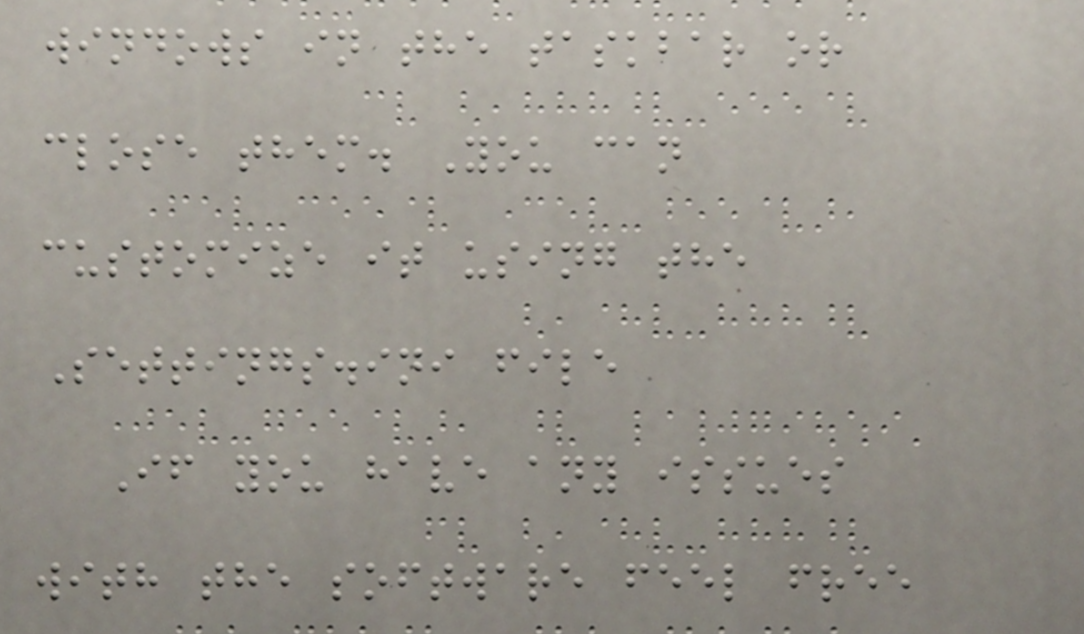windows in the taskbar or
close them. You can
customize it using the
Settings.ini file
If you have any issues
with the software feel free
